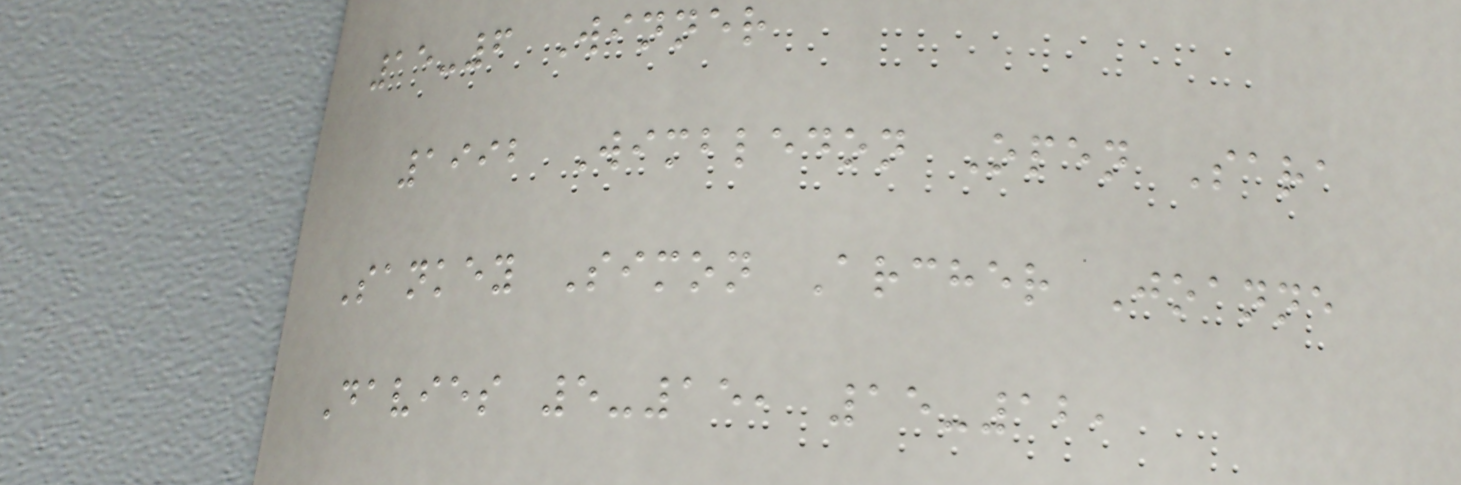15-6 Winner
1992 Wimbledon Open Sara
Sankey Simon Archer Joanne
Davies 5-15, 15-12,
